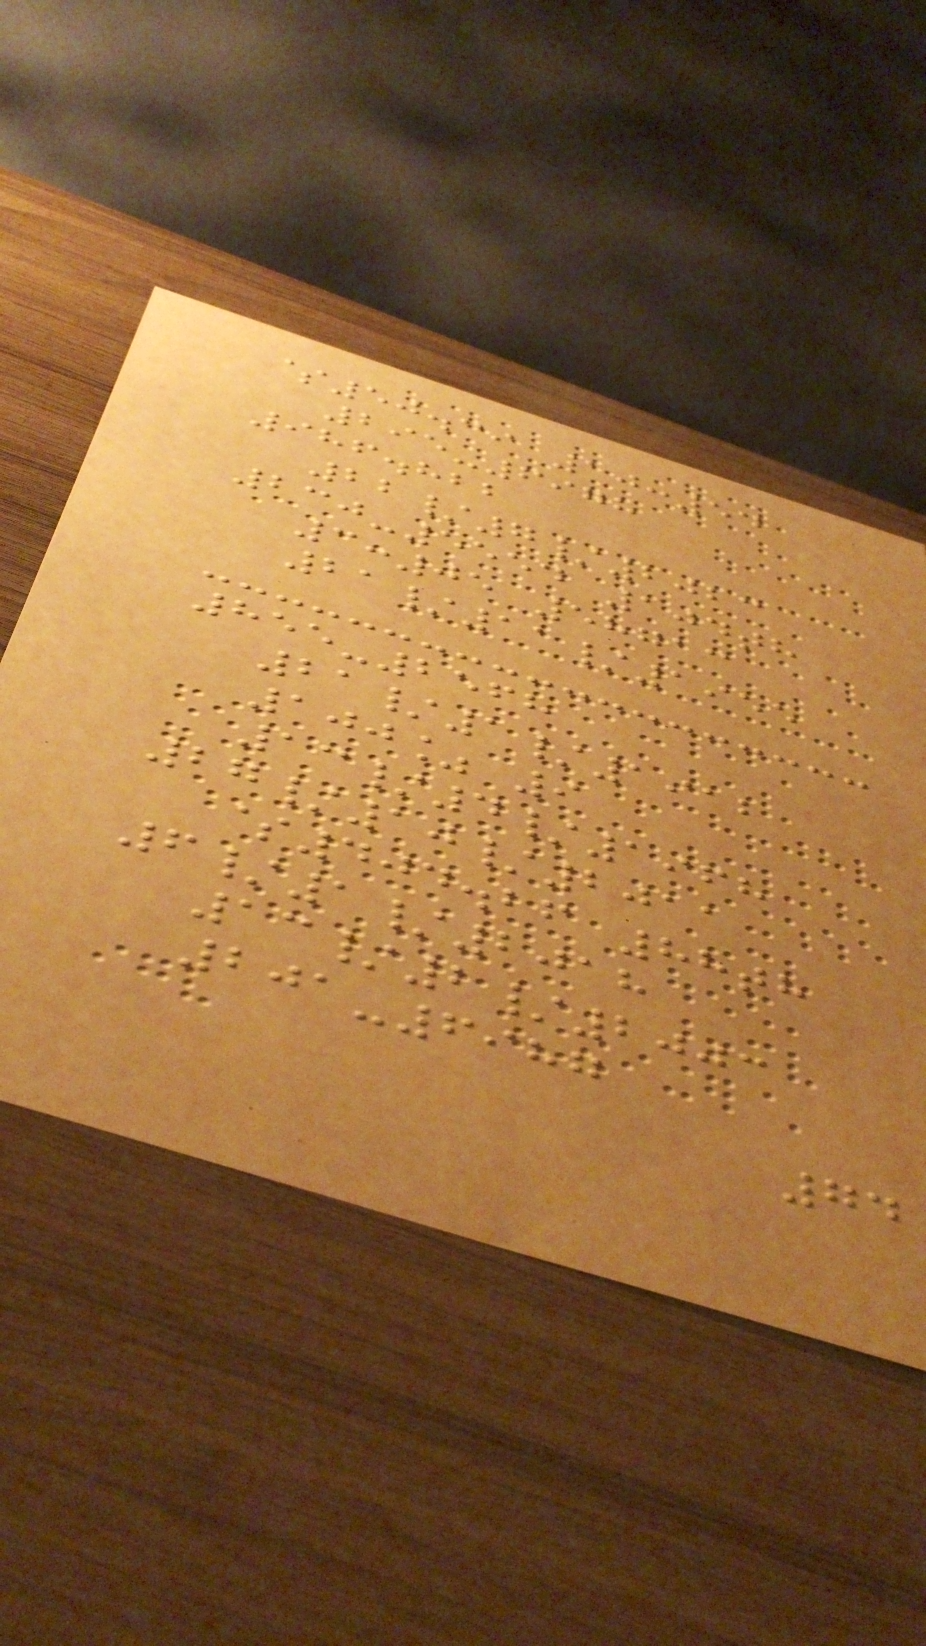$50.39 10:54
295-6978
986.822
22/7/2023
230-5554 104th
3:05 58713
21/11/1955
855-2568
21/1/1912
100% 9
13/4/1968
27/10/2011
$404.26 88th
6/1/2018
13/2/2003
201-6987
74
